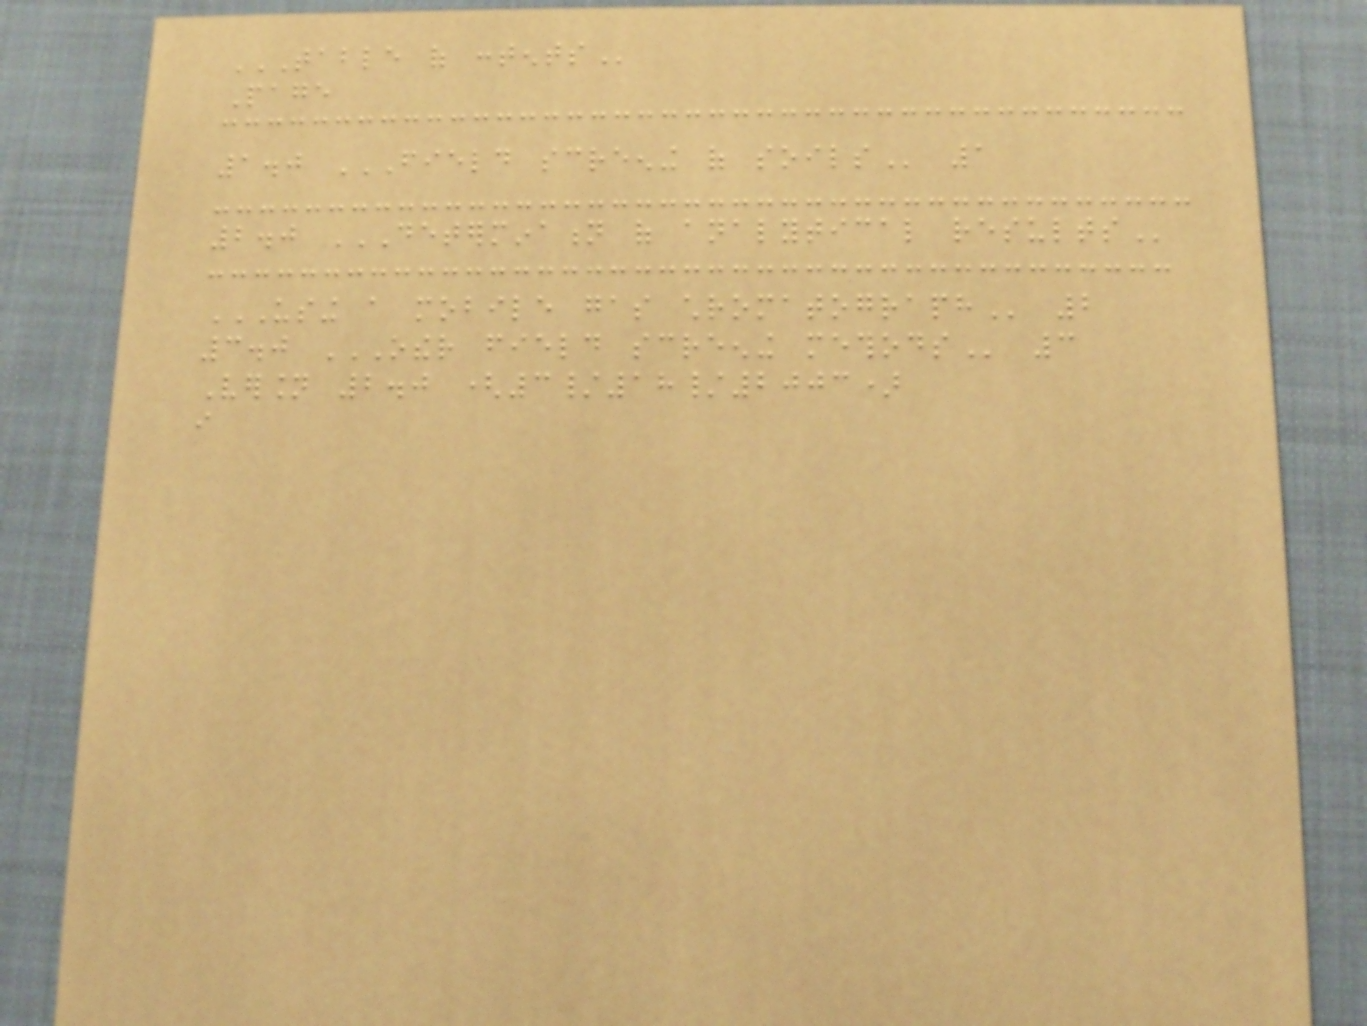TABLE OF CONTENTS
Page
1.0 FIELD SCREENING OF SOILS 1
2.0 DETERMINATION OF ANALYTICAL RESULTS
USING A MOBILE GAS CHROMATOGRAPH 2
3.0 OTHER FIELD SCREENING METHODS 3
Version 2.0 (3/18/2003)
i
